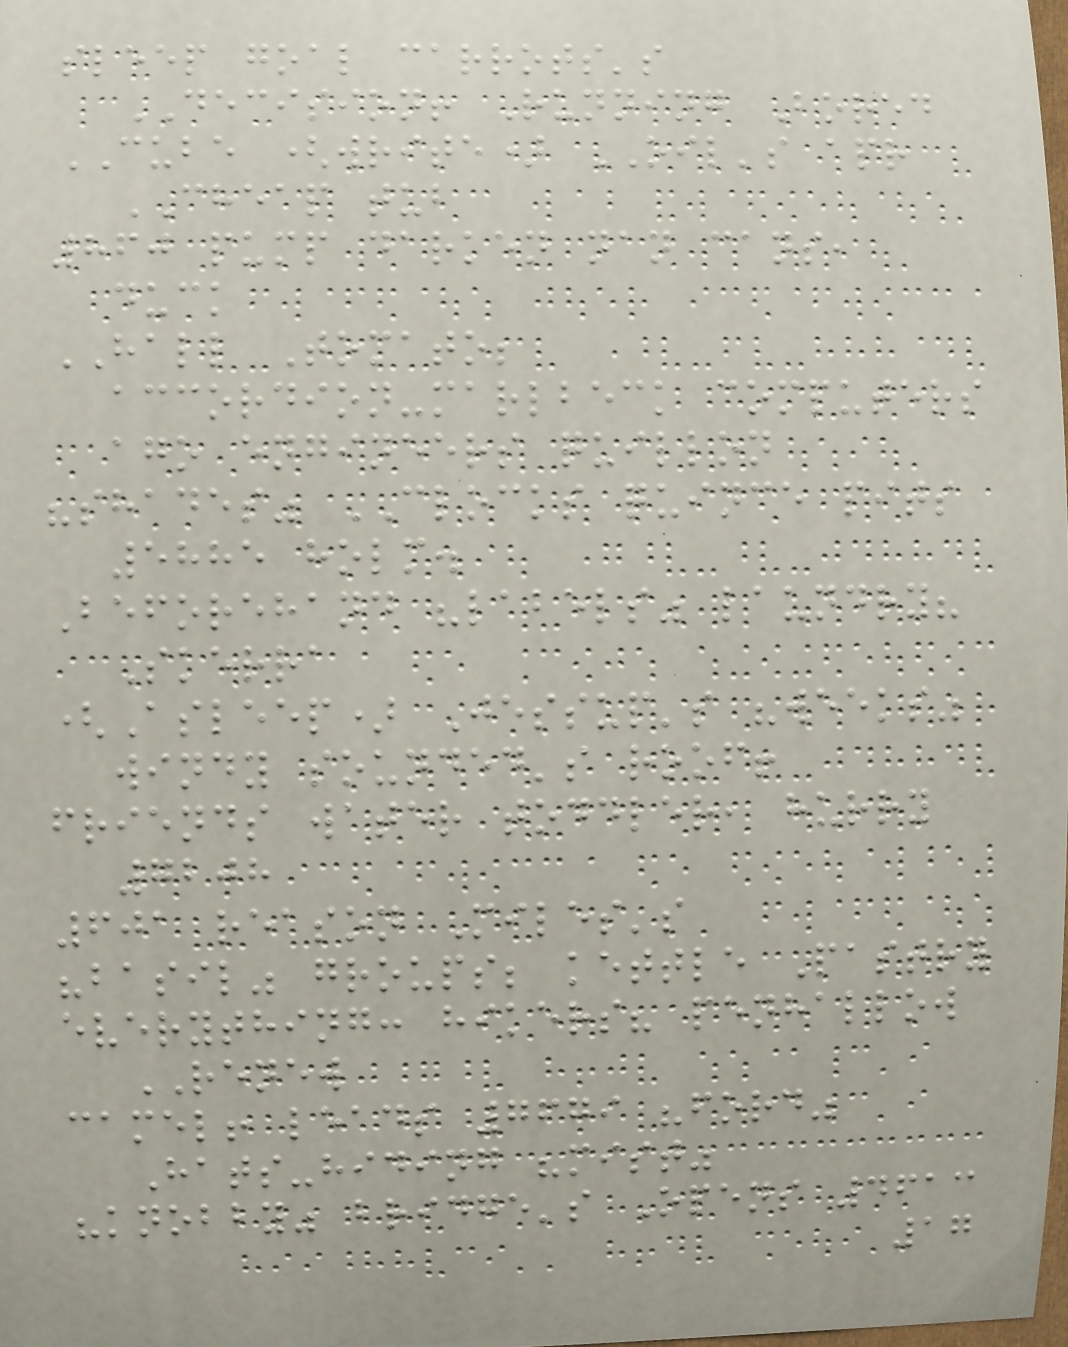sleep goal carrots's
DECISION! Running Bored
CUBE (write) OIL's apr
CHEAP tub
860 pump darken nan cans,
duck
HALL Tomato;
accordion-marlbeck computers
ago engineers quillon
"shades" CLOCKS quince pits
5885 holm.
Beforehand "labels" laundry?
Skerra
(Asleep) Jessup's "weeks"
windy sounded's roof!
friends water toddler, hurry
7208
601 reason Miles's
"basil" groups; kettle Pastry
everything: hikers? penhallow
RENEW
camel! leads 7679 "ford"
Hats-hiding "mist"
"knobby" bridge's Opens 4613
17
